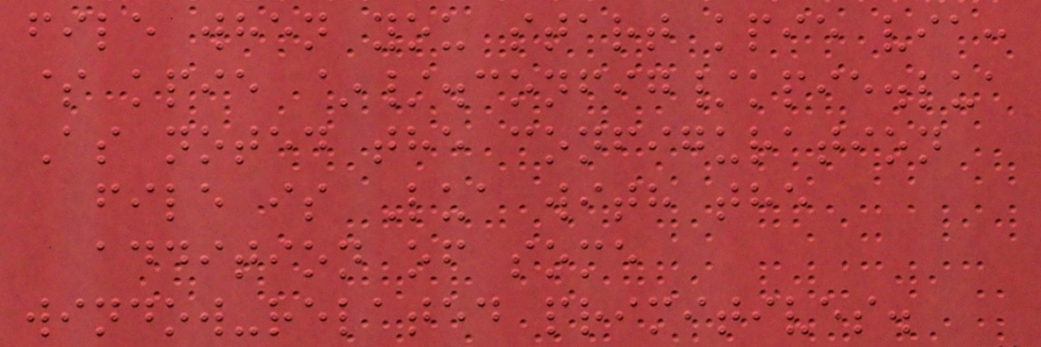file when you start kpie via:
$ kpie ~/.config/kpie.lua
As noted the configuration
file is Lua with the
addition of some
window-related primitives.
